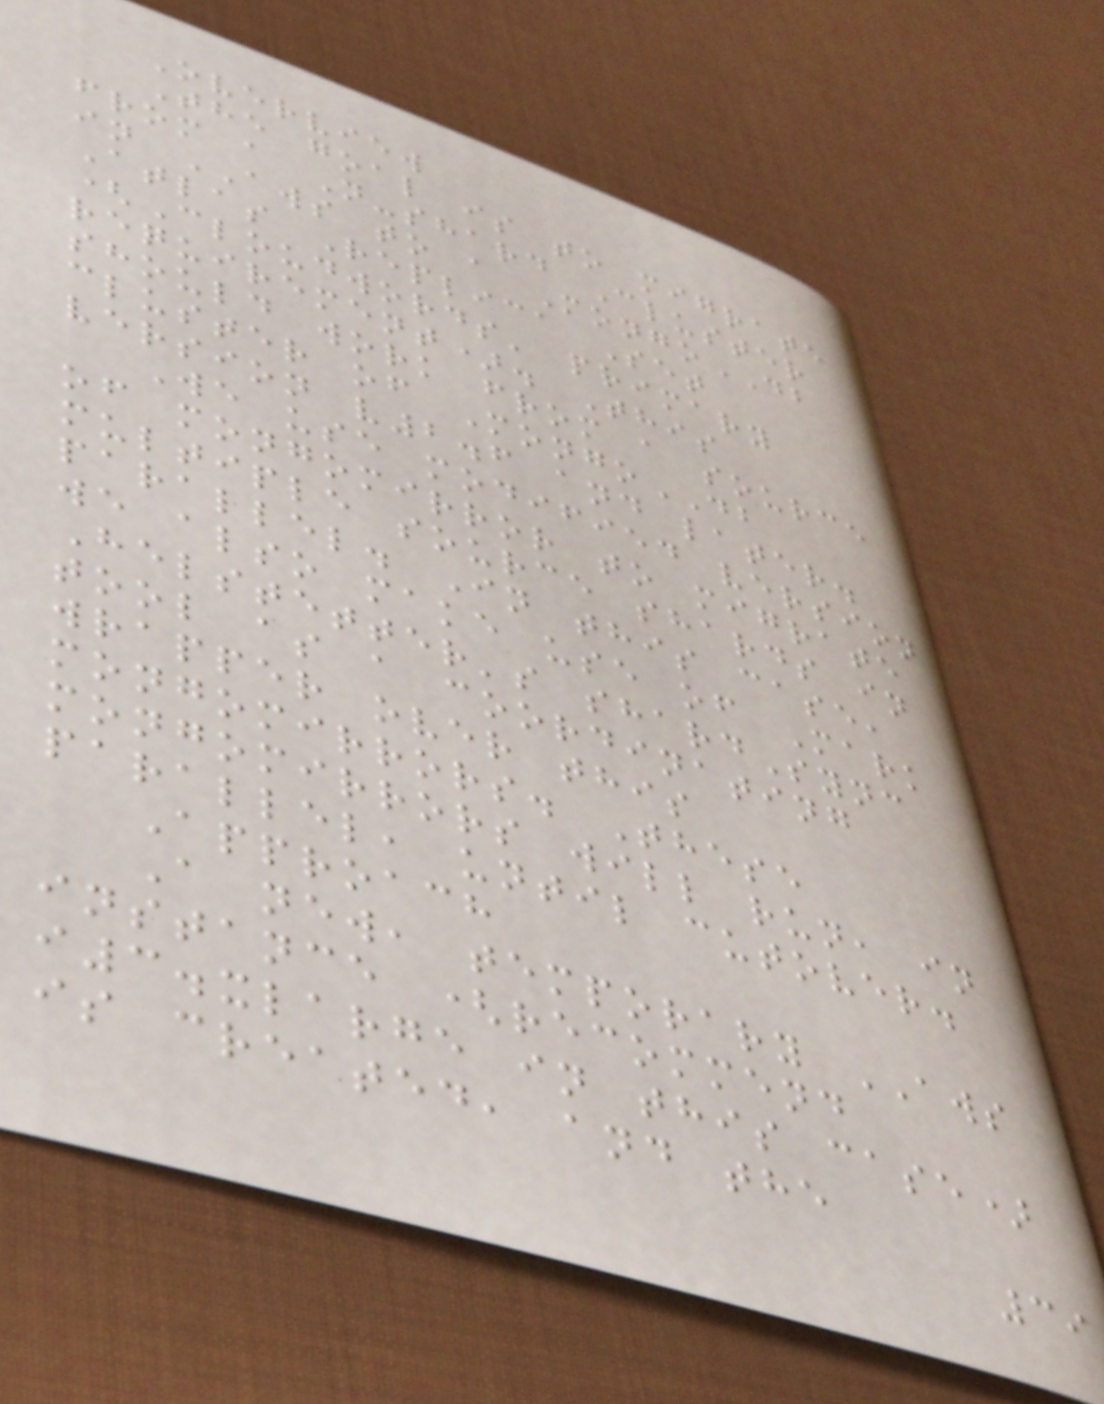Overview
The goal is to migrate
from a N-shard Cluster
in AWS to a MongoDB
Atlas Replica Set
(Cloudwords' primary
requirement). This
should work from a source
cluster of MongoDB
version v2.6 and later.
We use modified version
of mongomirror to migrate
multiple source shards in
parallel. In this case,
we also make use of Mark
Helstetter's shardSync
tool as a coordinating
wrapper over this
mongomirrors. These
mongomirrors will run, in
parallel, until cutover.
Approach
A new, temporary AWS
instance (recommend
i3.xlarge in this case)
is created, and the
39
